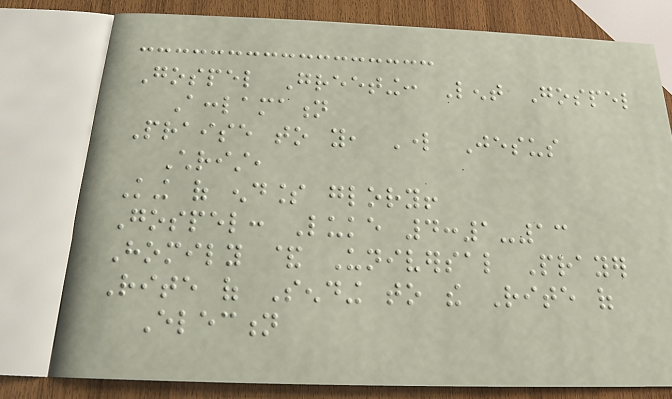Gospel Greeting: Lent Gospel
Acclamation
Praise to you, Lord Jesus
Christ,
King of endless glory!
Gospel: Luke 4:1-13
Homily & Universal Prayer
Rite of Sending to the Rite of
Election
